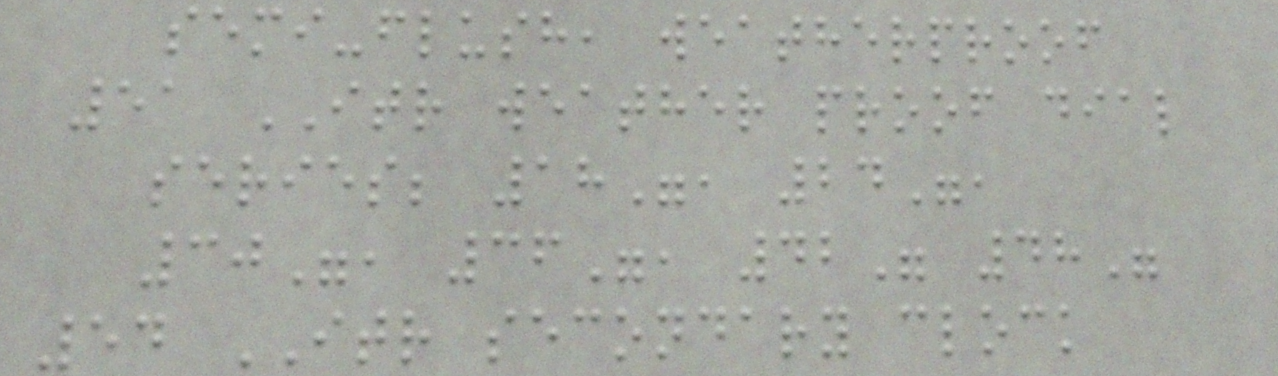semi-flush, weatherproof
51 ITR weather proof dial
series; 18", 24",
30", 36", 42" 48"
54 ITR secondary clock
